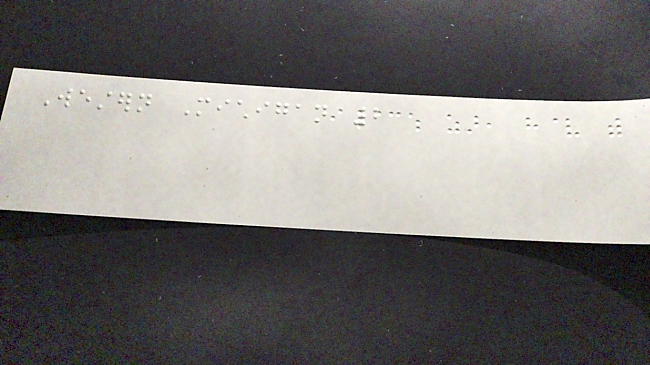Western Michigan 2
